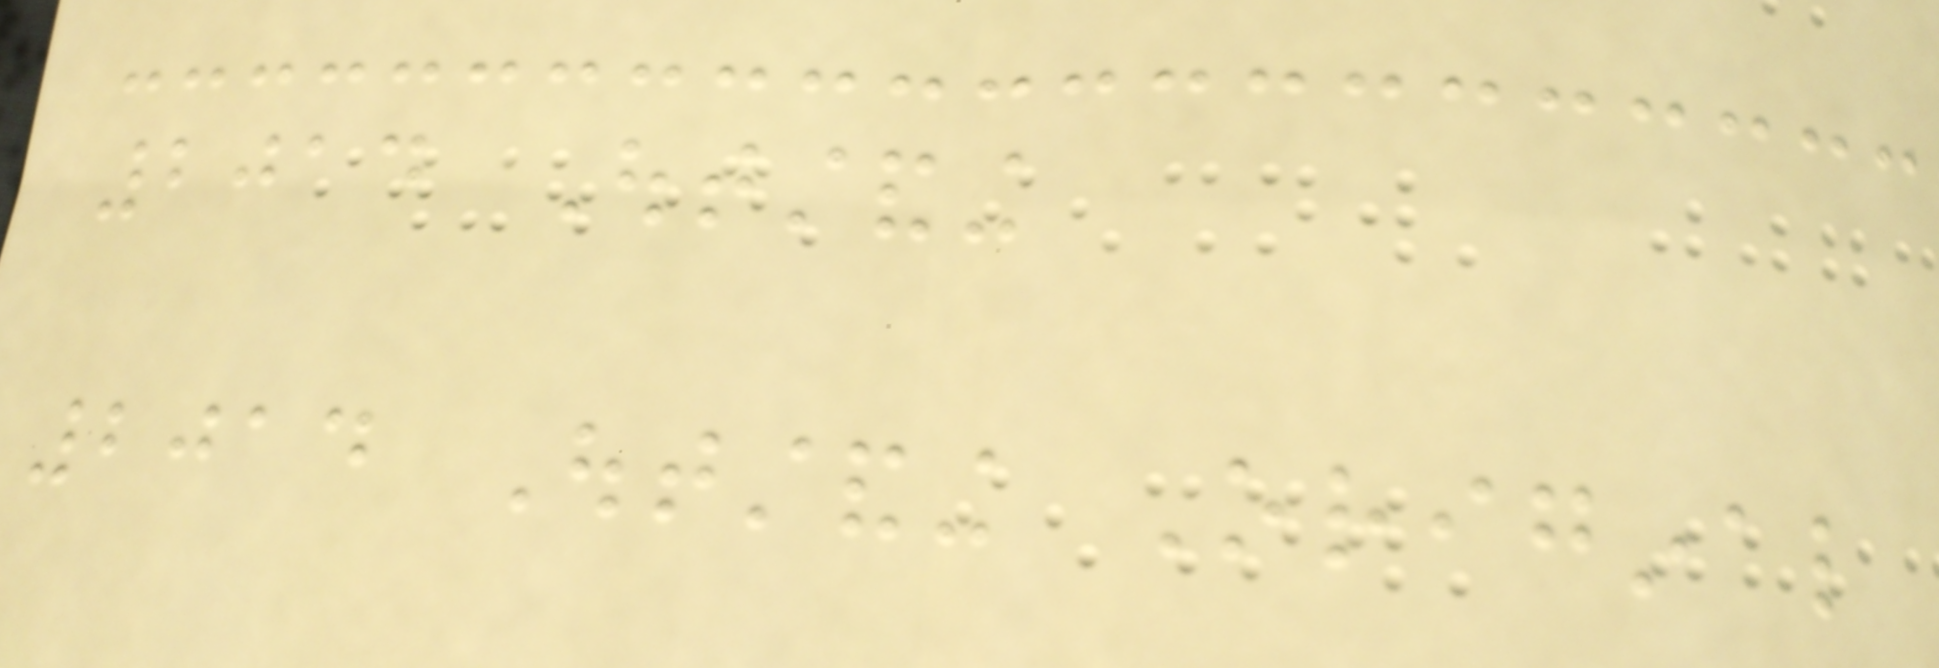2014 Outstanding
2014 Outstanding Original
